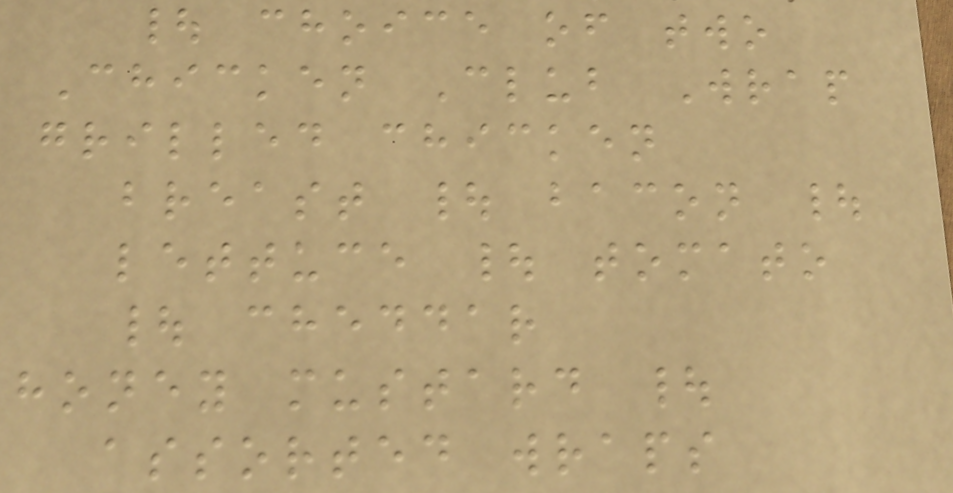| choice of two
Chicken Club Wrap
grilled chicken
breast | bacon |
lettuce | tomato
| cheddar
honey mustard |
assorted wraps
